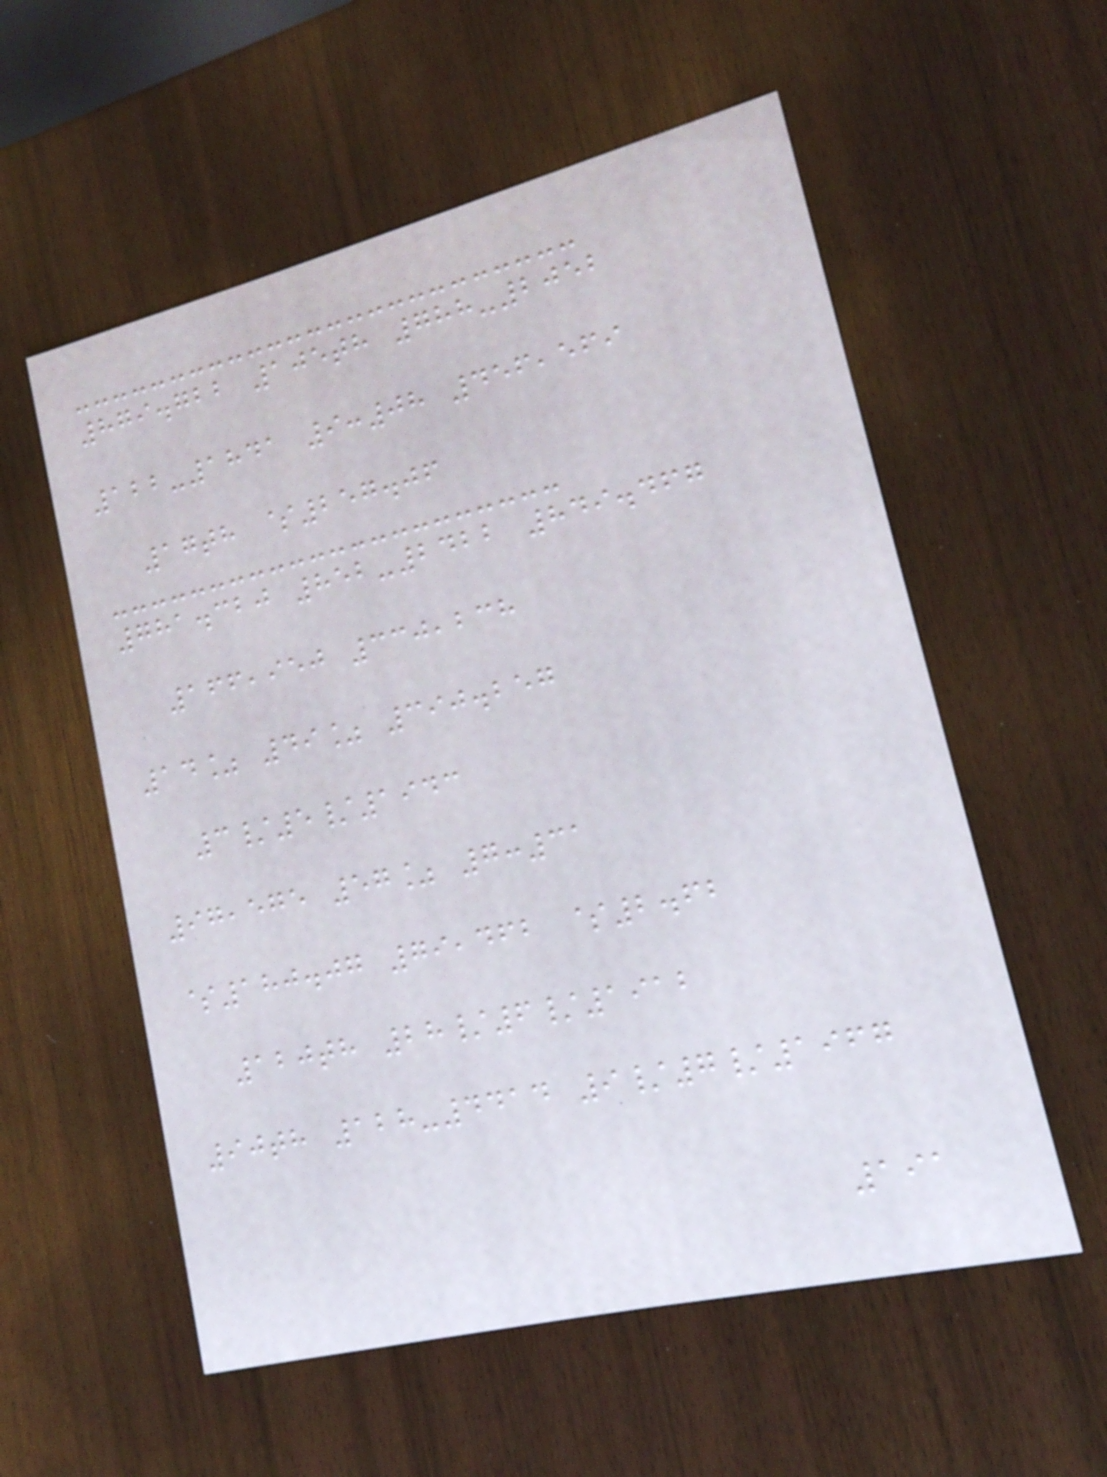879.722 105th 788-2052
122-1841 9:08 456,569
17th $257.06
781.320 852-2422 849.467
166,950 330,238
14% 49% 390.257
3/5/1943
97,575 57% 7:31
$180.07 79,462 $2.62
120th 28/6/1912
90th 128-4414 9/7/1967
191
